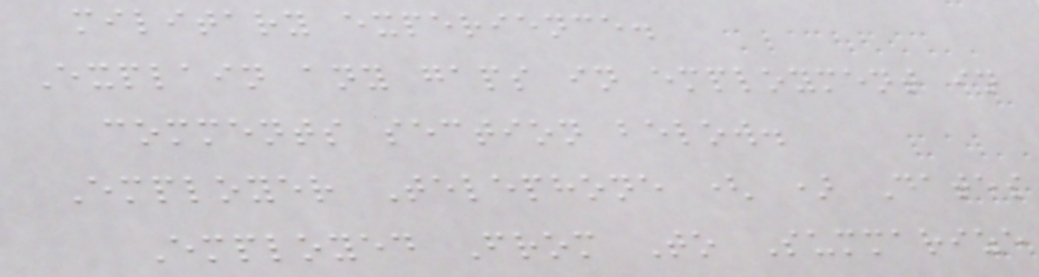military experience.
Explain any gaps in employment in
comments section below.
Employer Telephone ( ) Dates
Employed From To Summarize
